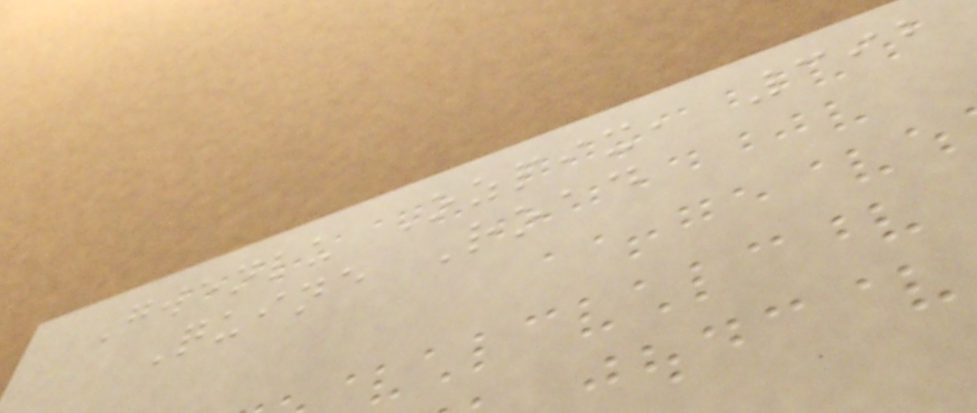Gwenlu Ozpix, 392
Quine Road
